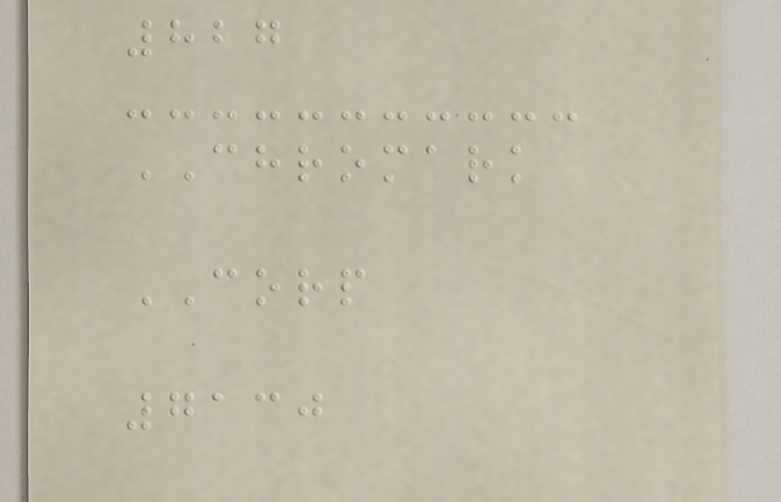827
CHROMARK
CORP
7130
